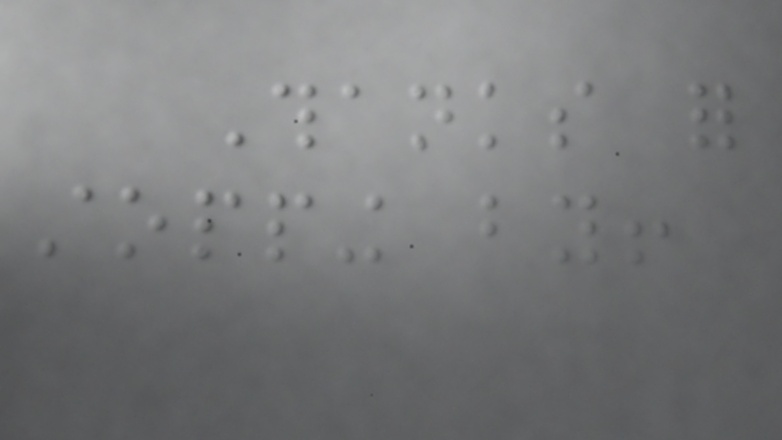Thanks for
stopping by!
